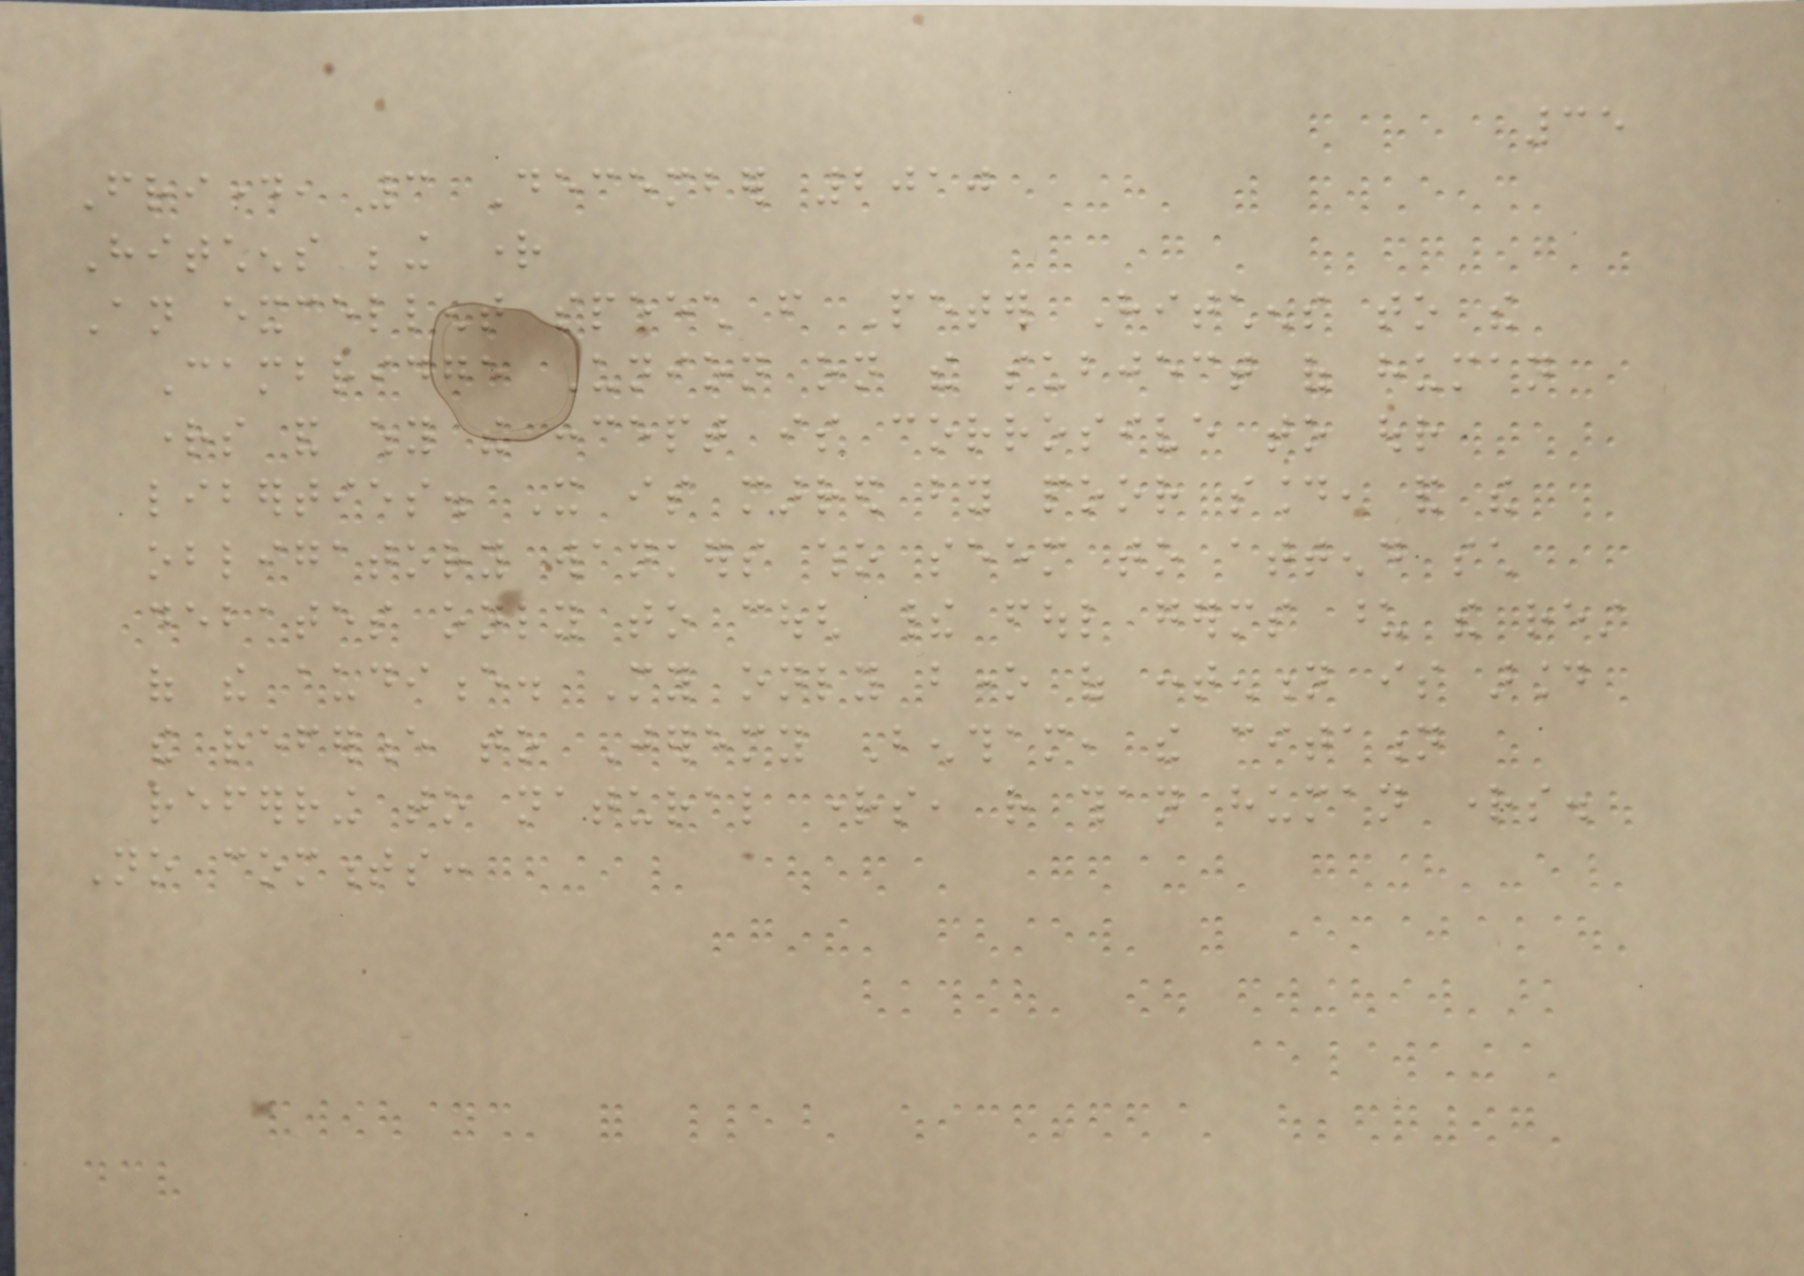35
Friday, 3 December 2010
Hitchens being right
An excellent speech from Peter Hitchens to the
Cambridge Union on the subject of human
rights and why the concept is corrosive to our
liberties. It is marred by poor sound, and the
obligatory wankers who seem to attend such
debates only to cough their foul germs upon the rest
of the audience. My only bone of contention is around
the reference to Jeremy Bentham, the citation
referring to natural rights, rather than human rights.
No comments:
